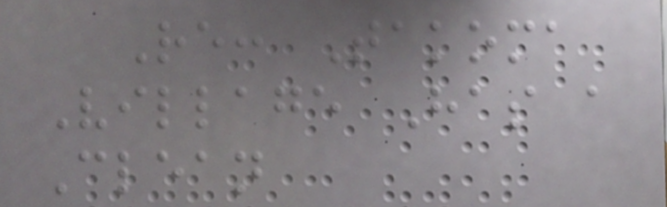Re: Takoma
Village Has a
Clean
